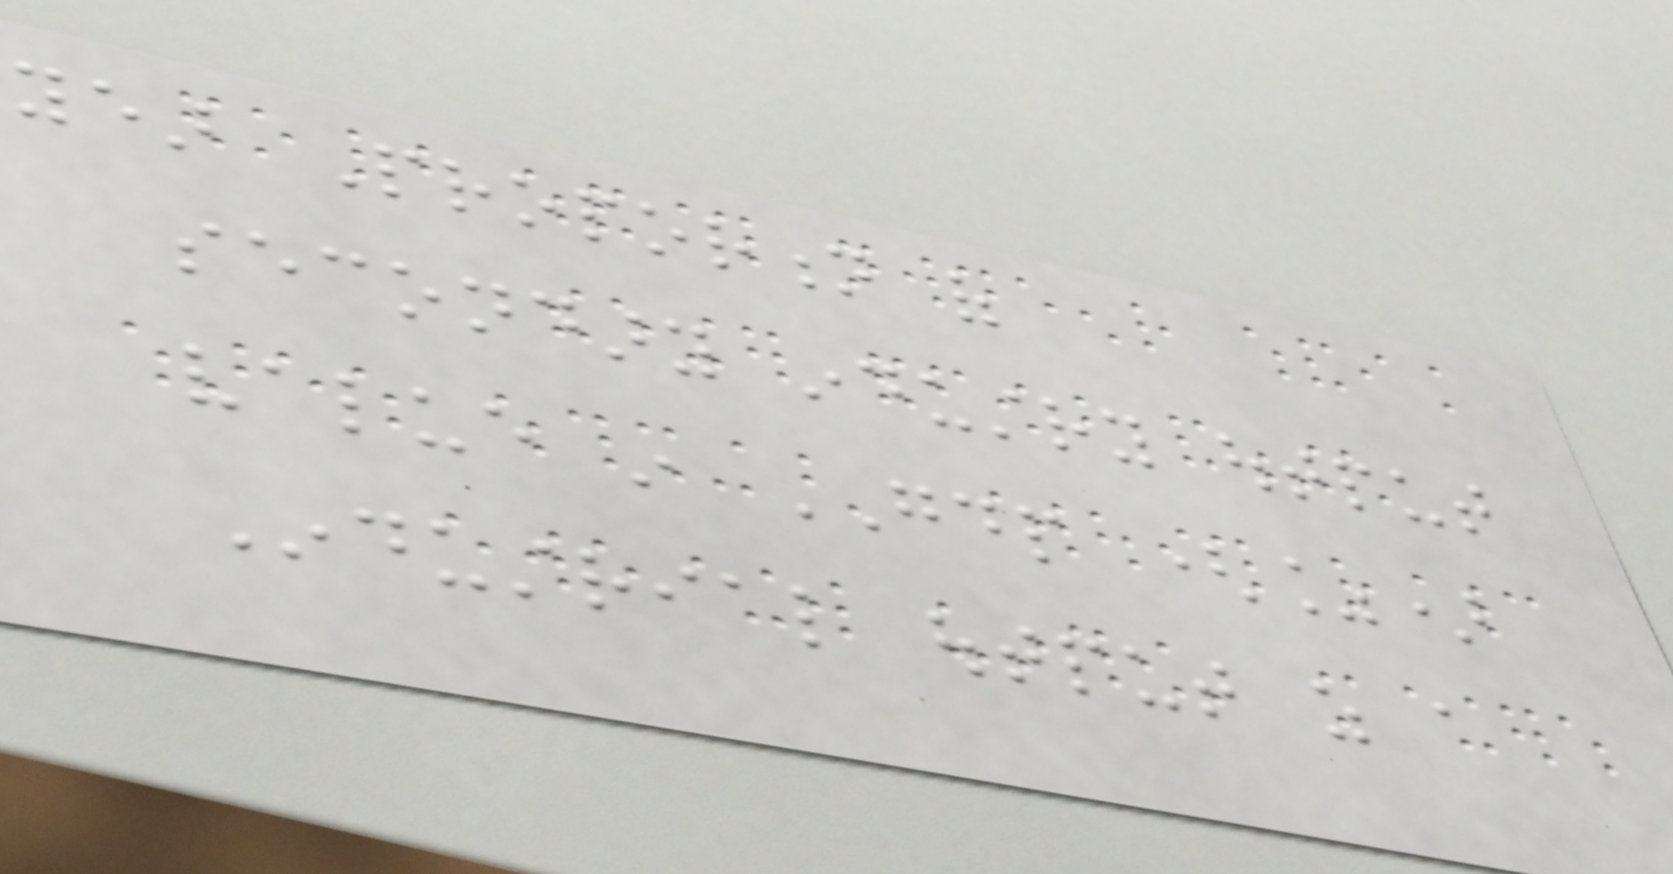year Proportion of
secondary industry output
value in GDP (%)
Industrial output as a
